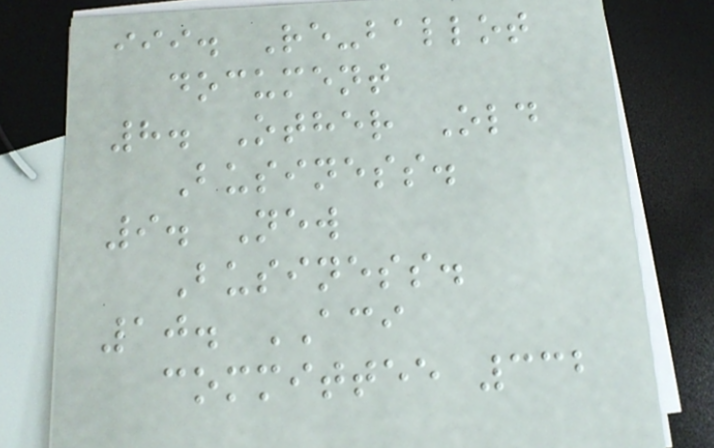iii. Re-ballot
document
8. Other Old
Business.
9. New
Business.
10. ACI
committee 332
